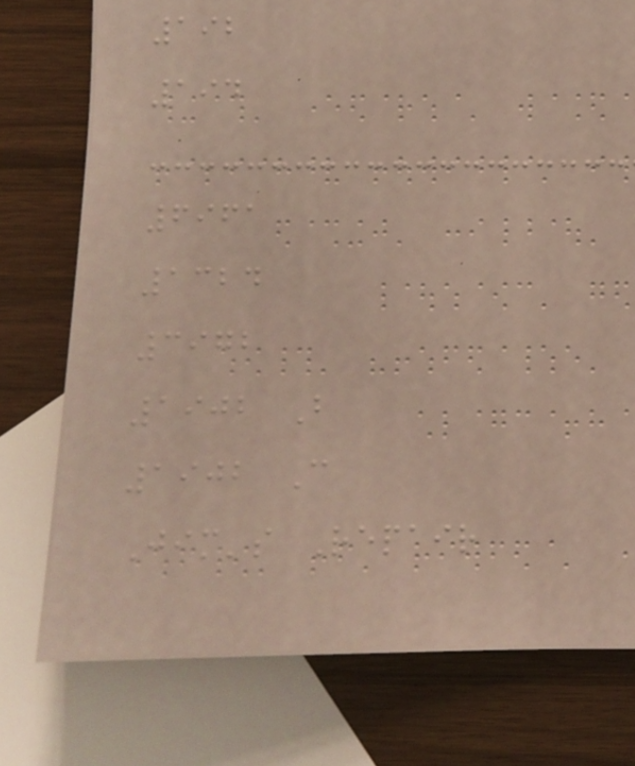192
194
6961
1324
3972
1902 B
1902 C
Jim's Repair
